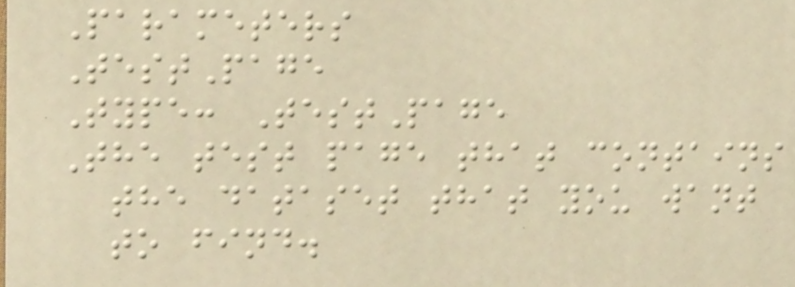Parameters
TestPage
Type: TestPage
The test page that contains
the dataset that you want
to find.
